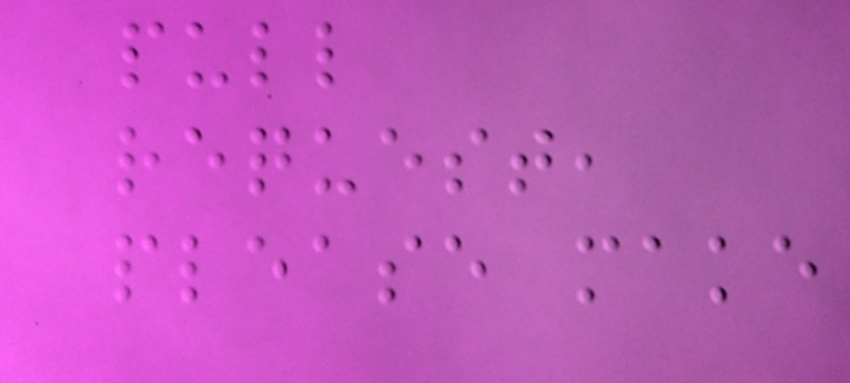pull
request,
please make
